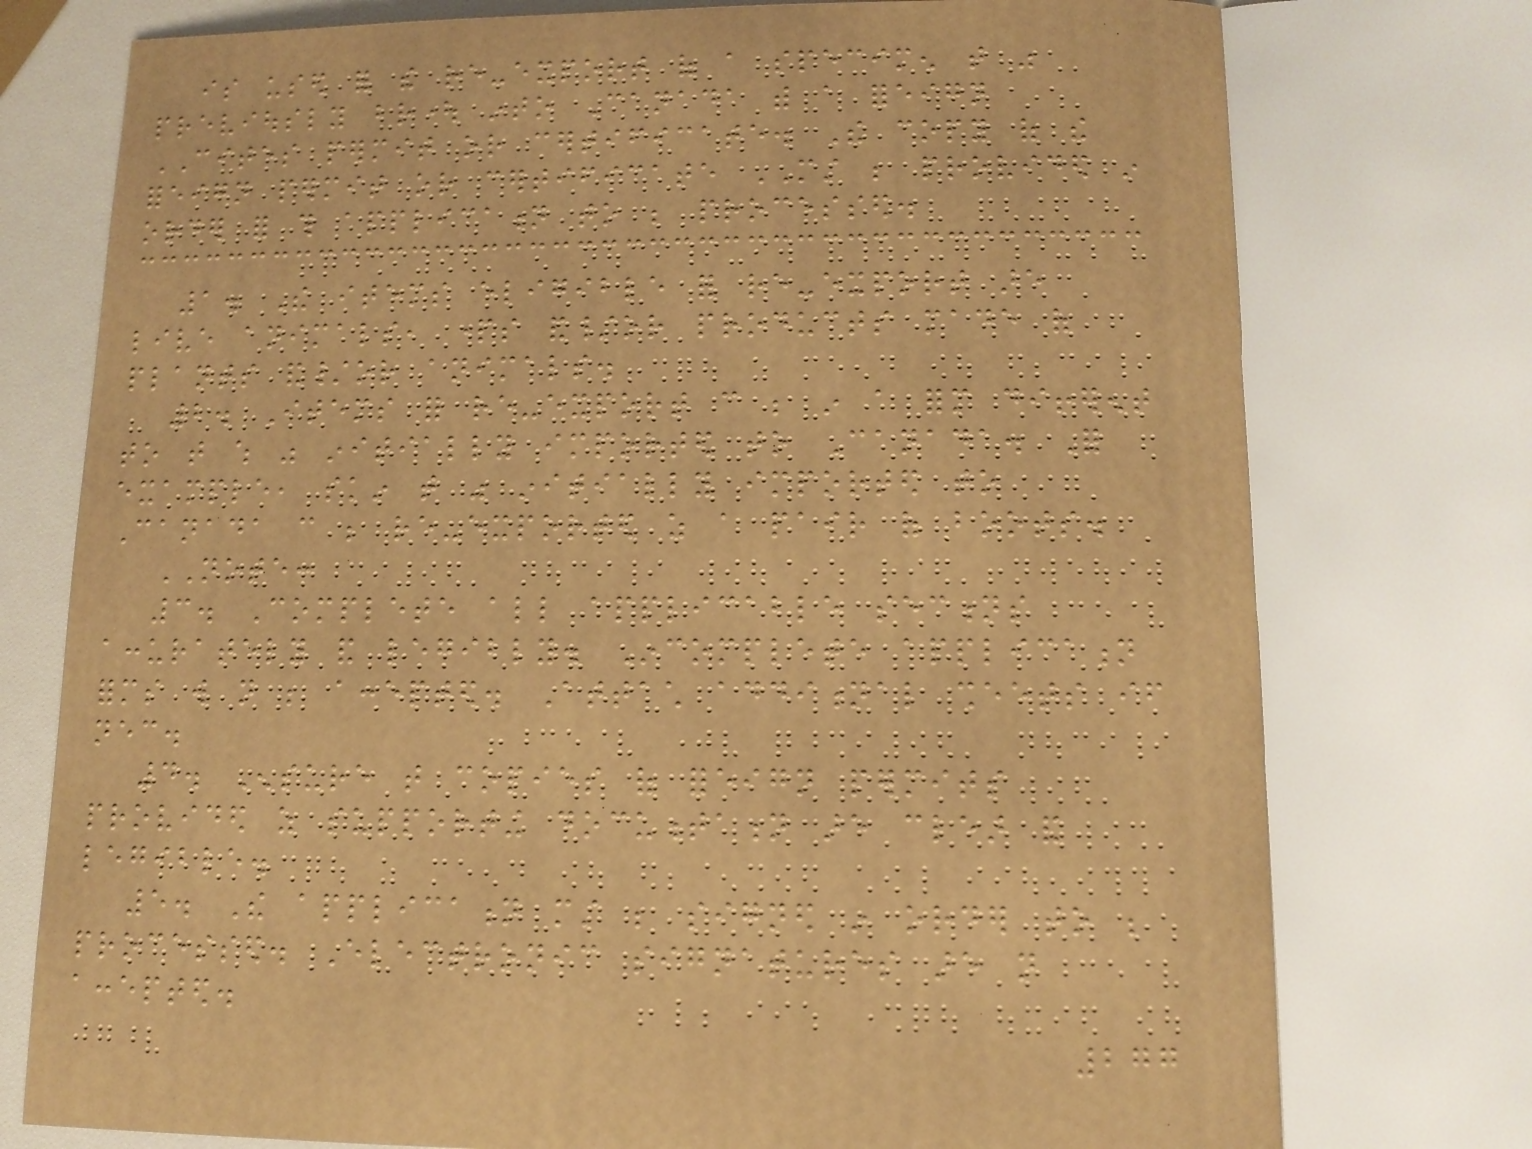is used for the re-export of a specimen that was
previously brought into Canada with a foreign
CITES permit or certificate. The copy of the
foreign permit or certificate MUST be provided in
order for this application to be processed.
1. The items eligible for re-export are
live animals, parts and/or products made of
plants and/or animals.
2. Items for re-export can be in a form different
to that which was initially imported to Canada. For
example, skin that was initially imported to
Canada can be re-exported as a pair of boots.
NOTE:
3. Complete all applicable sections
accurately and legibly. Incomplete application
forms will not be accepted. Attach additional sheets if
necessary.
4. Ensure that copies of foreign permits
provided as supporting documentation are clear and
legible.
5. The application must be signed in order to be
processed. Electronic signatures are not
accepted.
277
